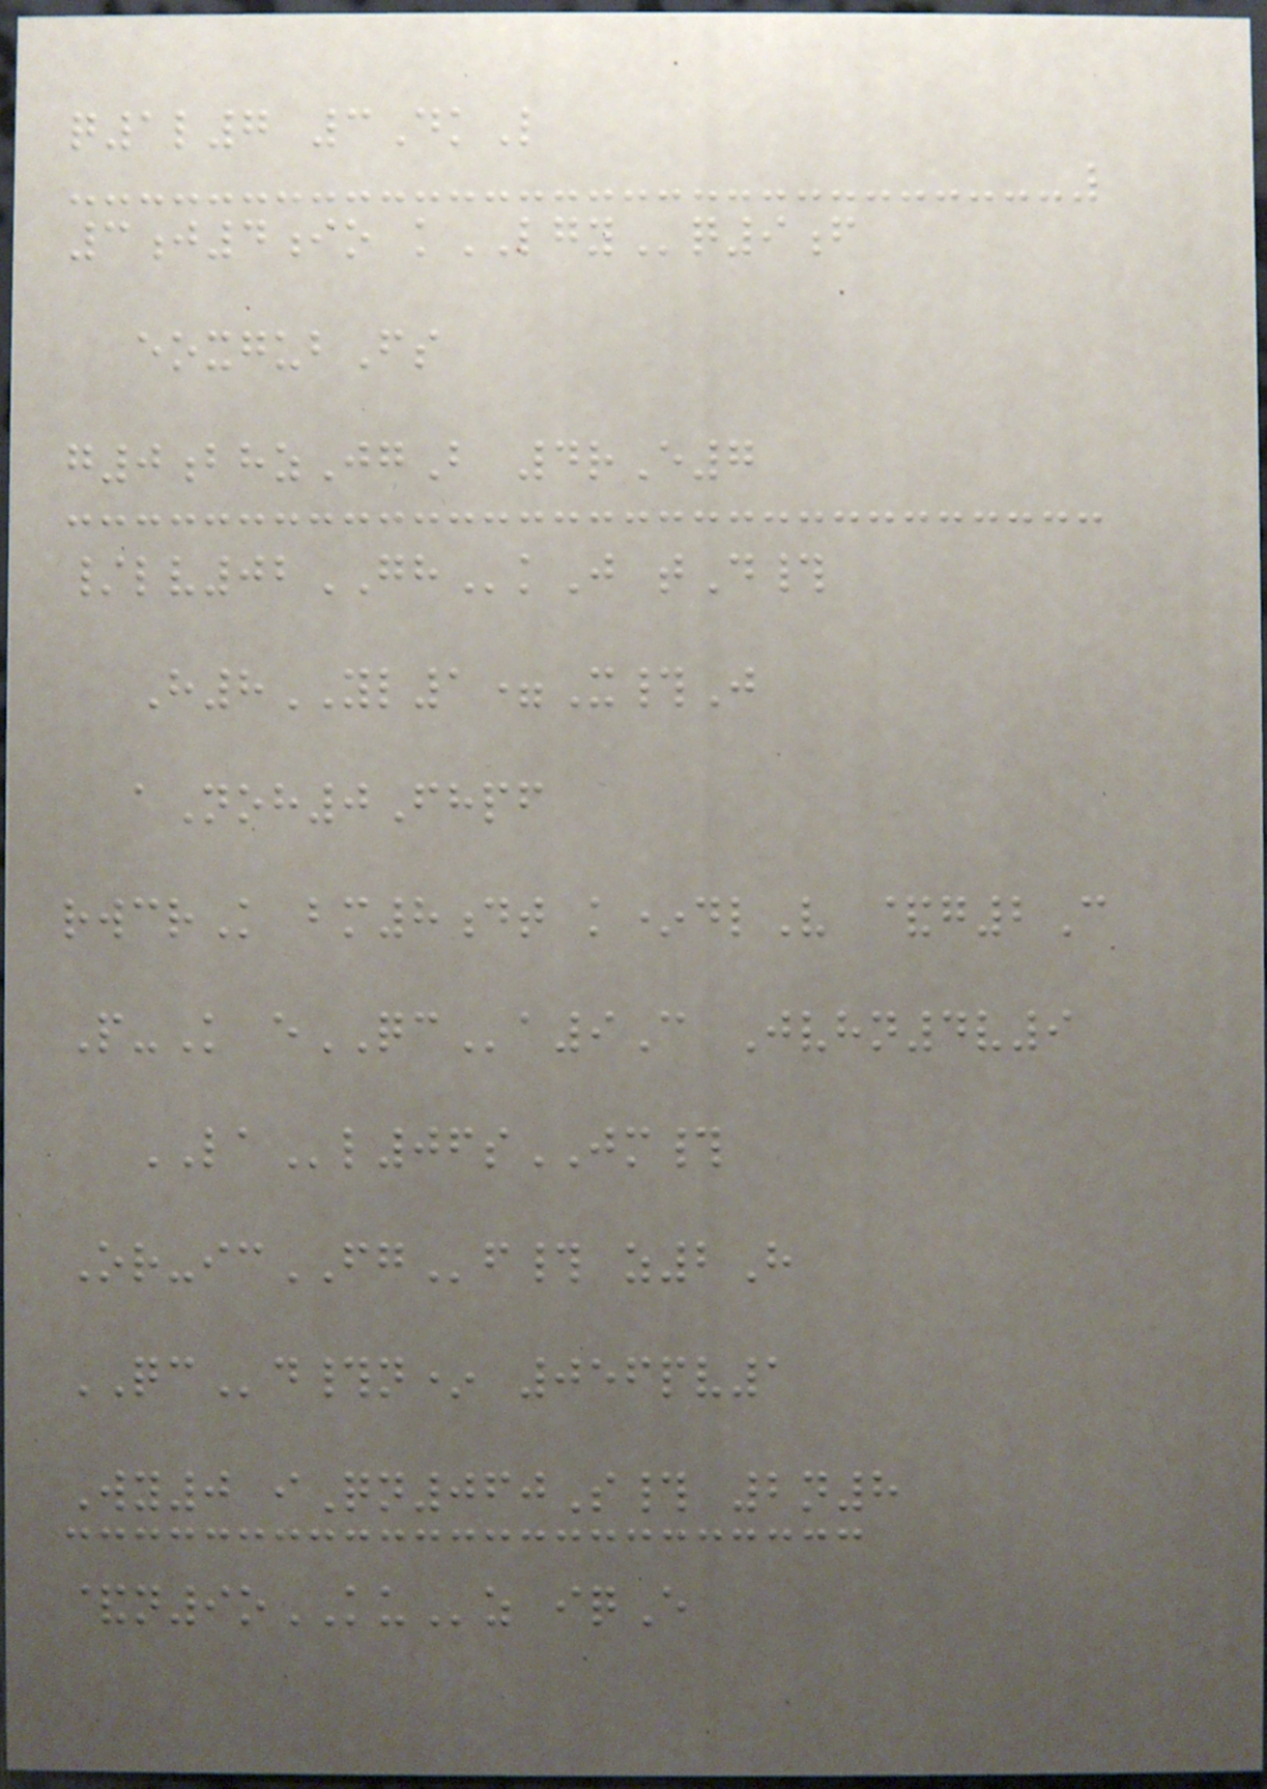q1l7 3DkL
3j4io kLGYq9f
eoxgubFs
g0bhzJgB 4rE7
/lv02GHkJ tD#
H8YL1=X#J
aNoh0Fhpf
rwcrK bm8dt k*dlV &g2C
P-K eQCa9C Jvhn4v9
LAl06sJM#
Or-icFGf# z2H
QCd#n* 056pv1
Wy0 iQn060S# 2n8
&n9oKUz iqE
